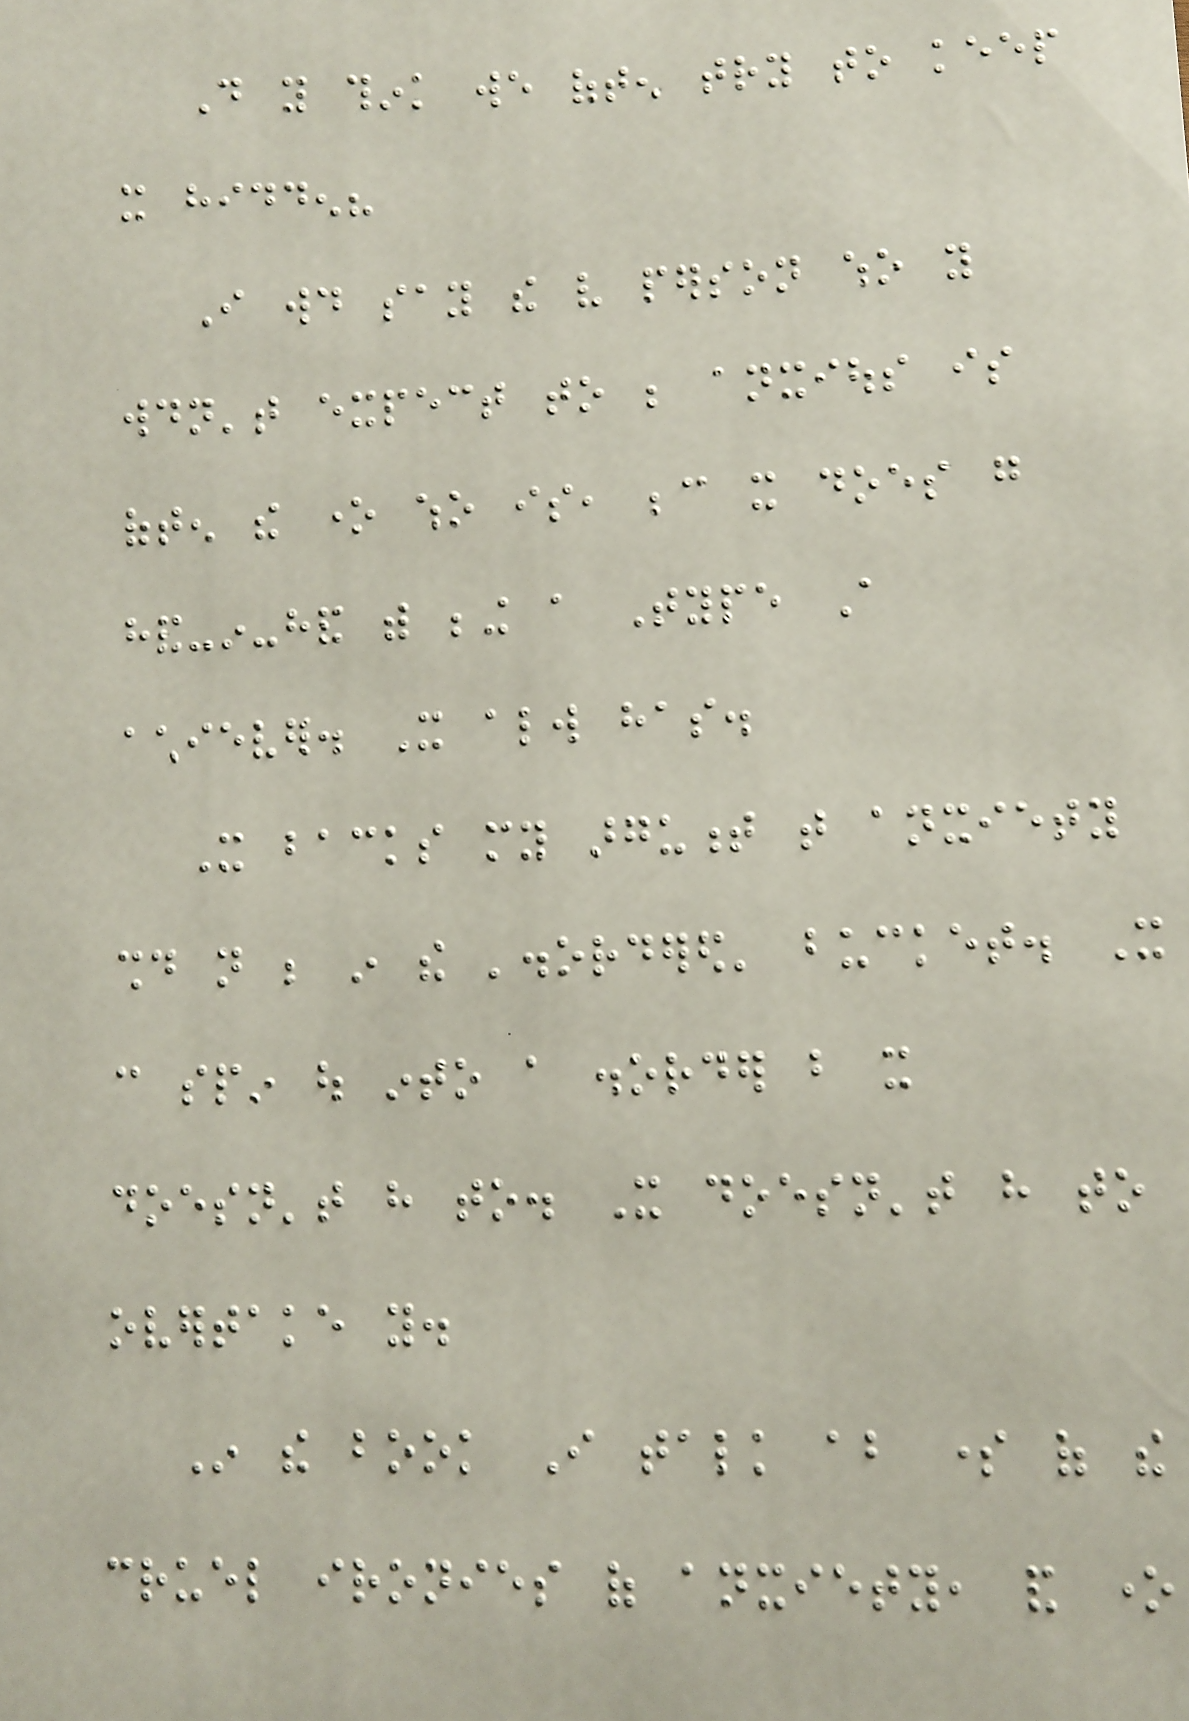Do you think we often try to keep
it hidden?
I would say the very person who you
wouldn't expect to be anxious is
often the one who is, because it does go
hand-in-hand with being a Type A
achiever. It always has.
It backs my argument that anxiety
should not be in the 'disordered' bucket. It
can spin out into a disorder but it
doesn't have to. It doesn't have to
overtake you.
In the book I talk about some of the
cruel ironies of anxiety, and one
